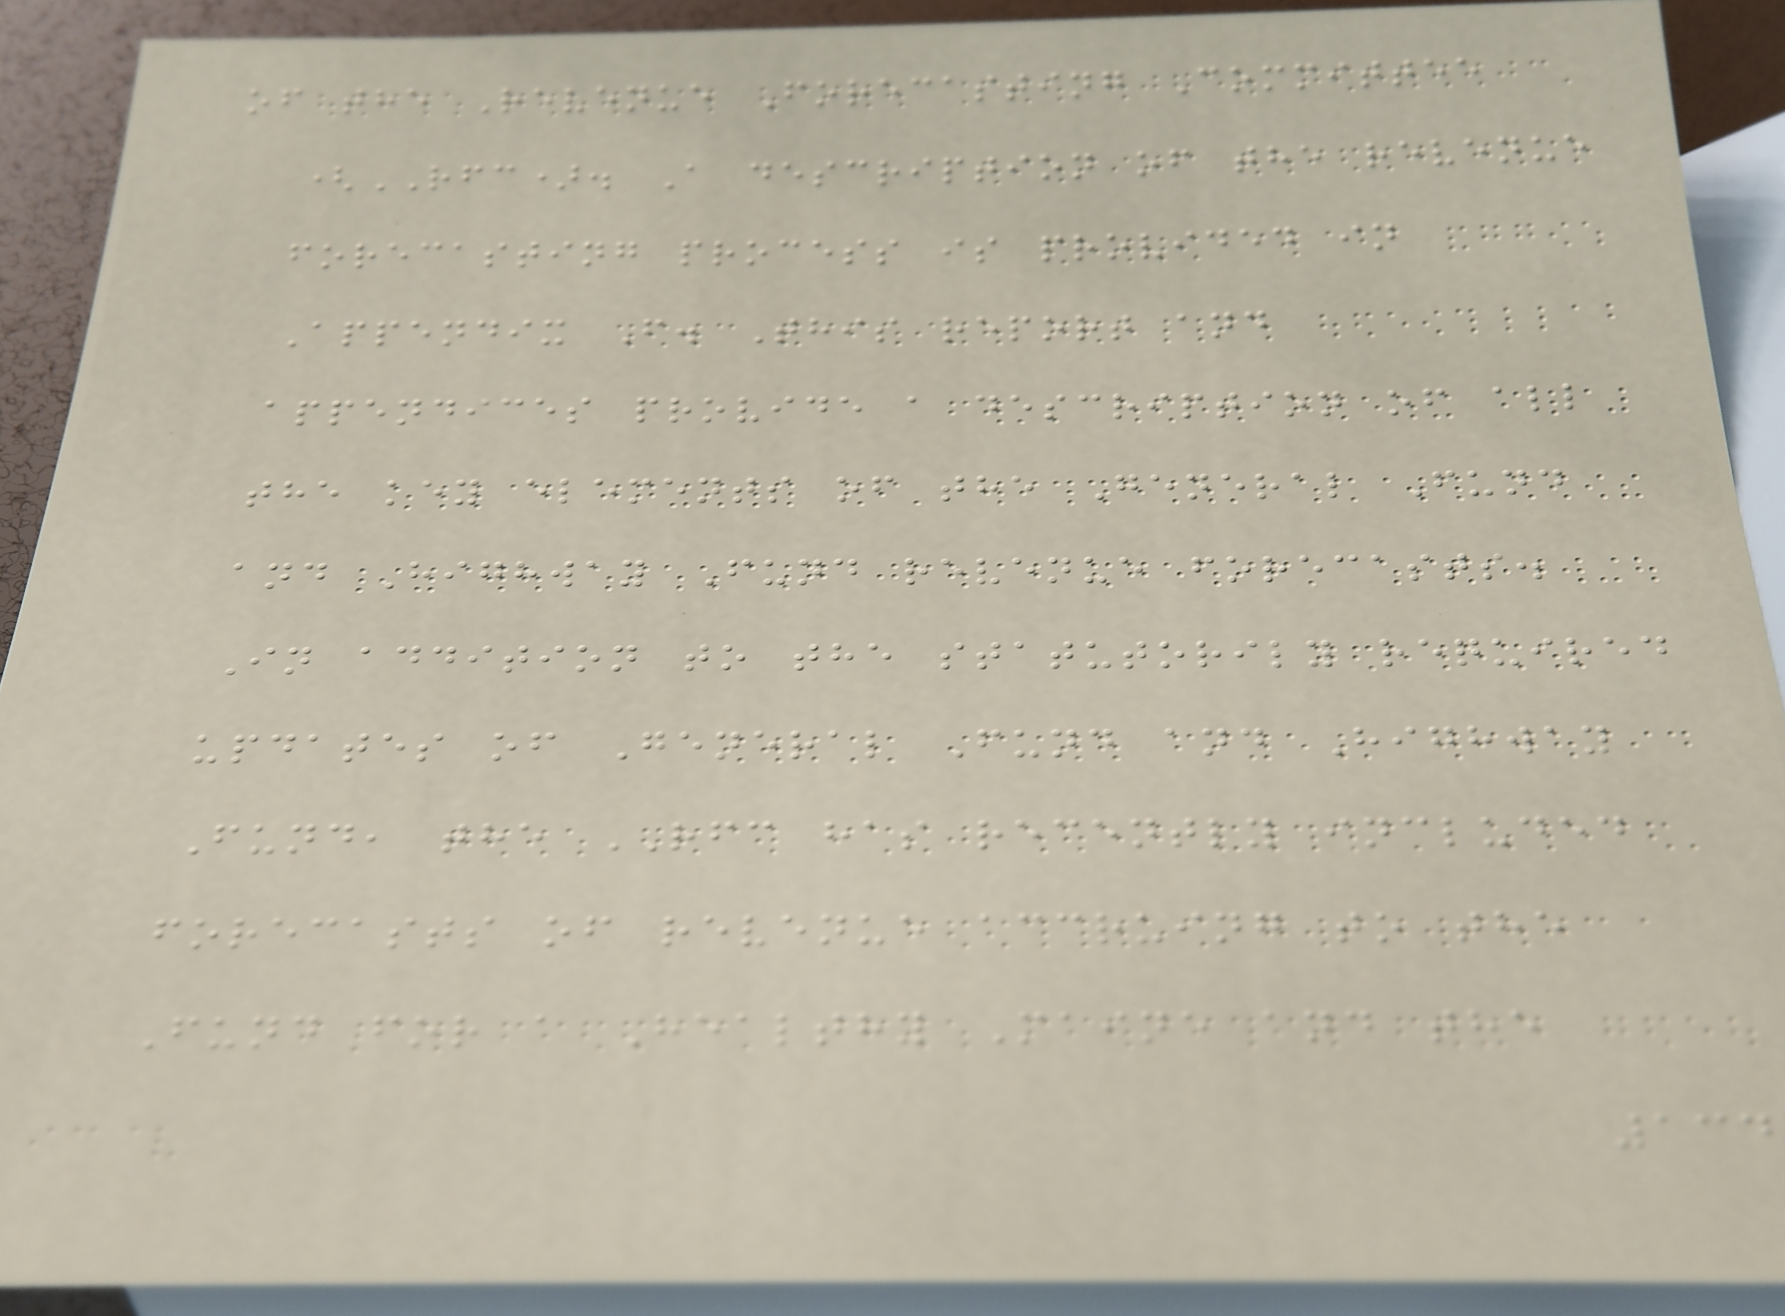of the Revenue Forecasting Committee
(RFC). A description of the revenue
forecasting process is provided in
Appendix F. This report and
appendices provide a description of all
the key elements of the General Fund
and Highway Fund revenue forecasts.
In addition to the statutorily required
updates of General Fund and Highway
Fund, the RFC has recently included
forecasts of revenue accruing to the
Fund for a Healthy Maine and the
134
